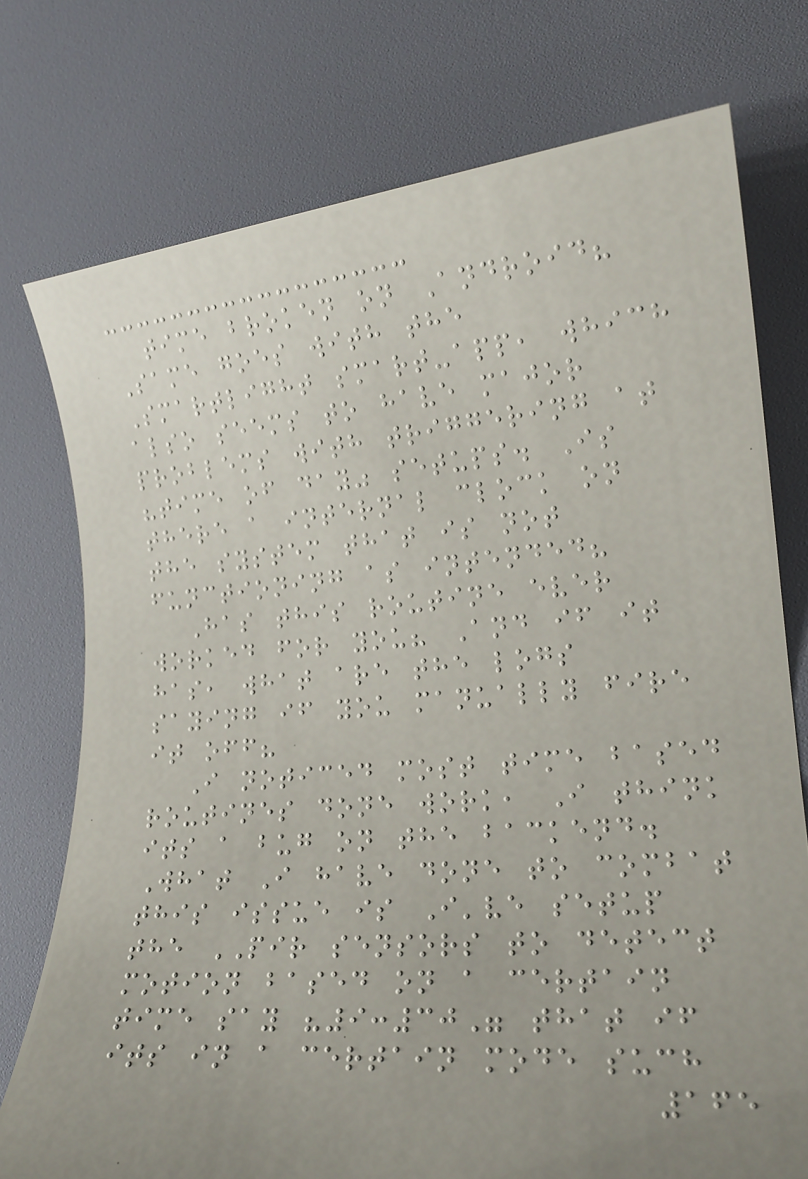time broken on Android?
Same goes with the
Smartlight smart-app, which
also seems to have major
problems with triggering at
"time of day" setups. Is
there a internal clock on
the system that is not
functioning as intended?
Has this routine ever
worked for you? And if it
has, what are the logs
saying if you manually fire
it off?
I noticed most time based
routines done work, I think
its a bug on the backend.
What I have done to combat
this issue is I've setup
the PIR sensors to detect
motion based on a certain
time say "9:30" that if
its in a certain mode such
165
